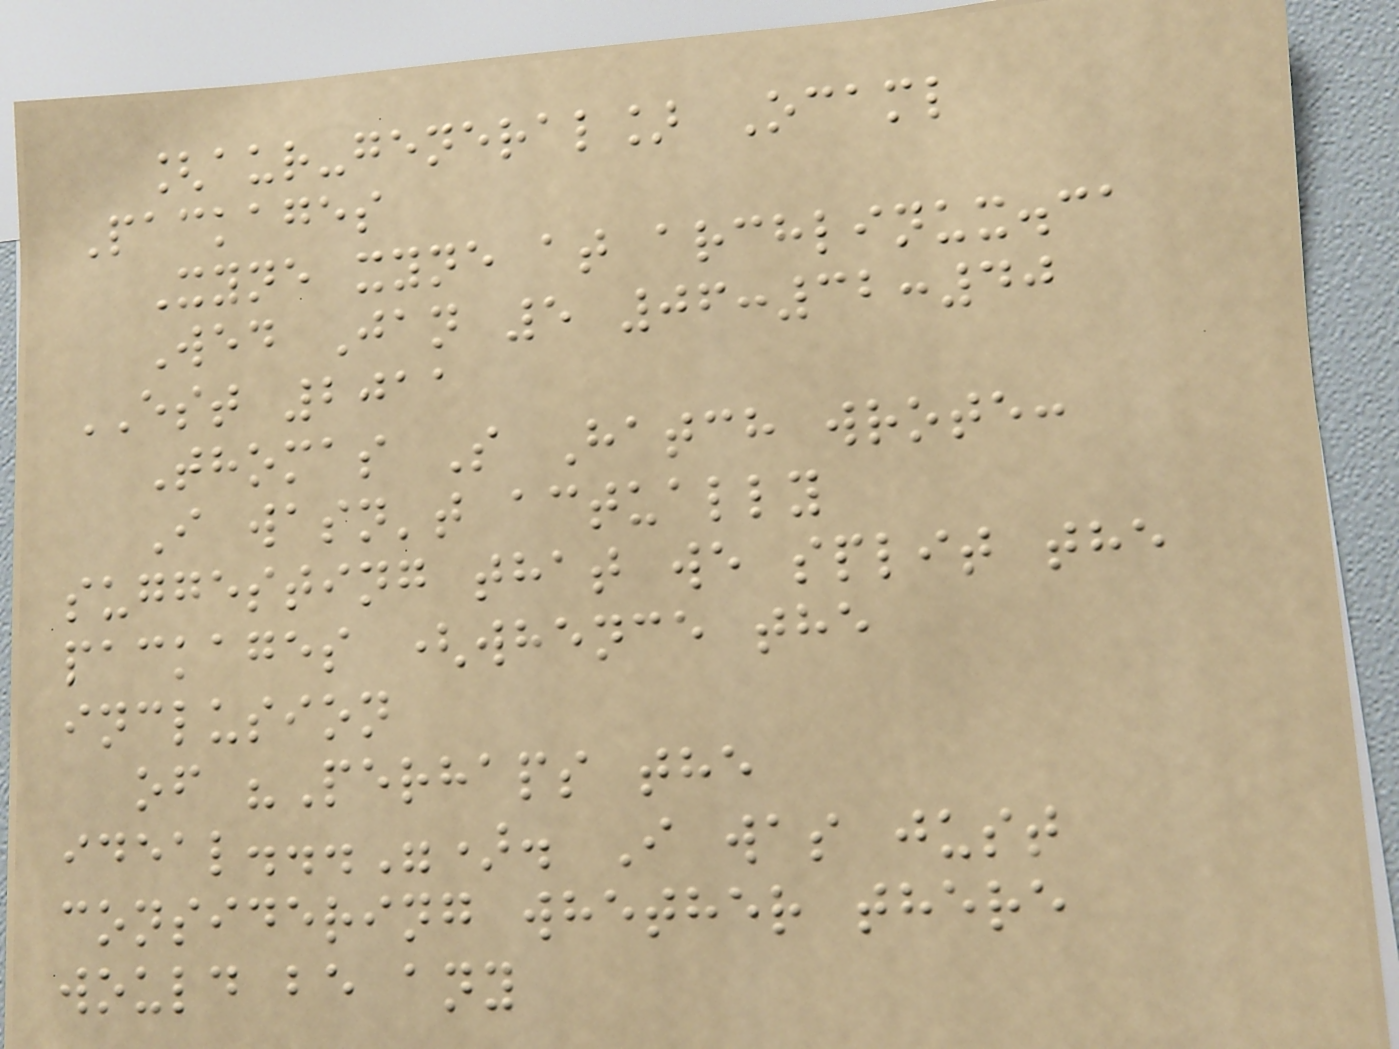[aur-general] Ocaml
Packages
Xyne xyne at archlinux.ca
Wed Jan 5 06:32:40
EST 2011
Thomas S Hatch wrote:
I wasn't actually
suggesting that we split the
packages (whence the
inclusion
of "Perhaps the
ideal..."). I was just
considering whether there
would be any
